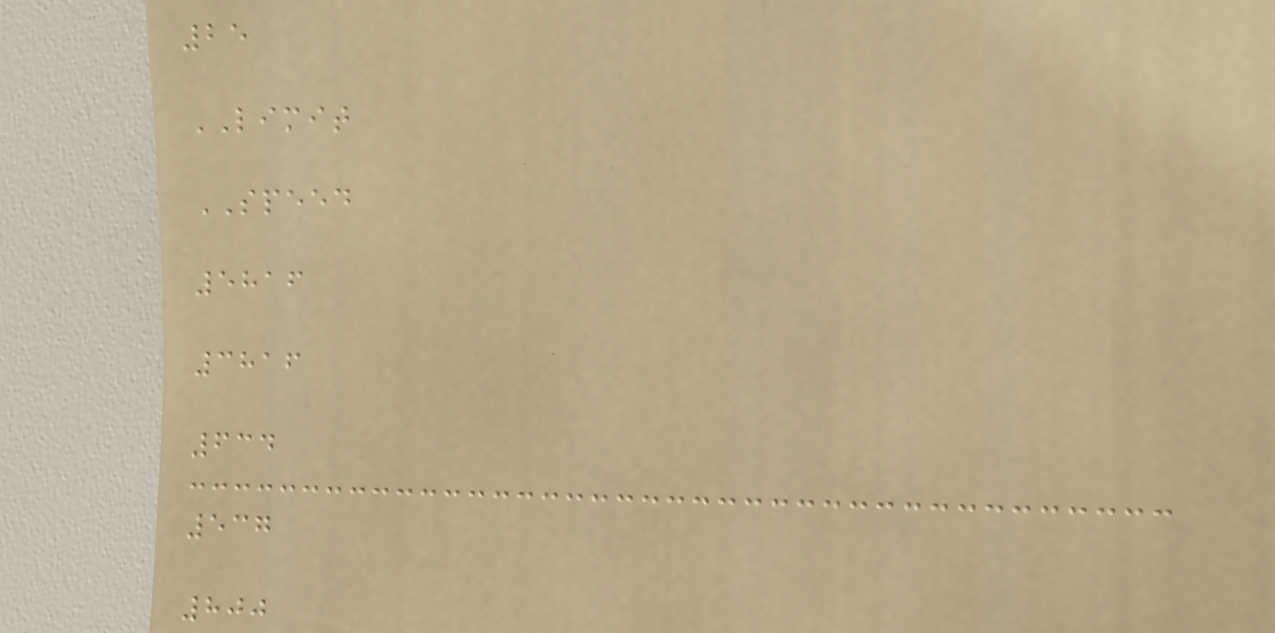25
LIMIT
SPEED
5816
3816
634
537
800
